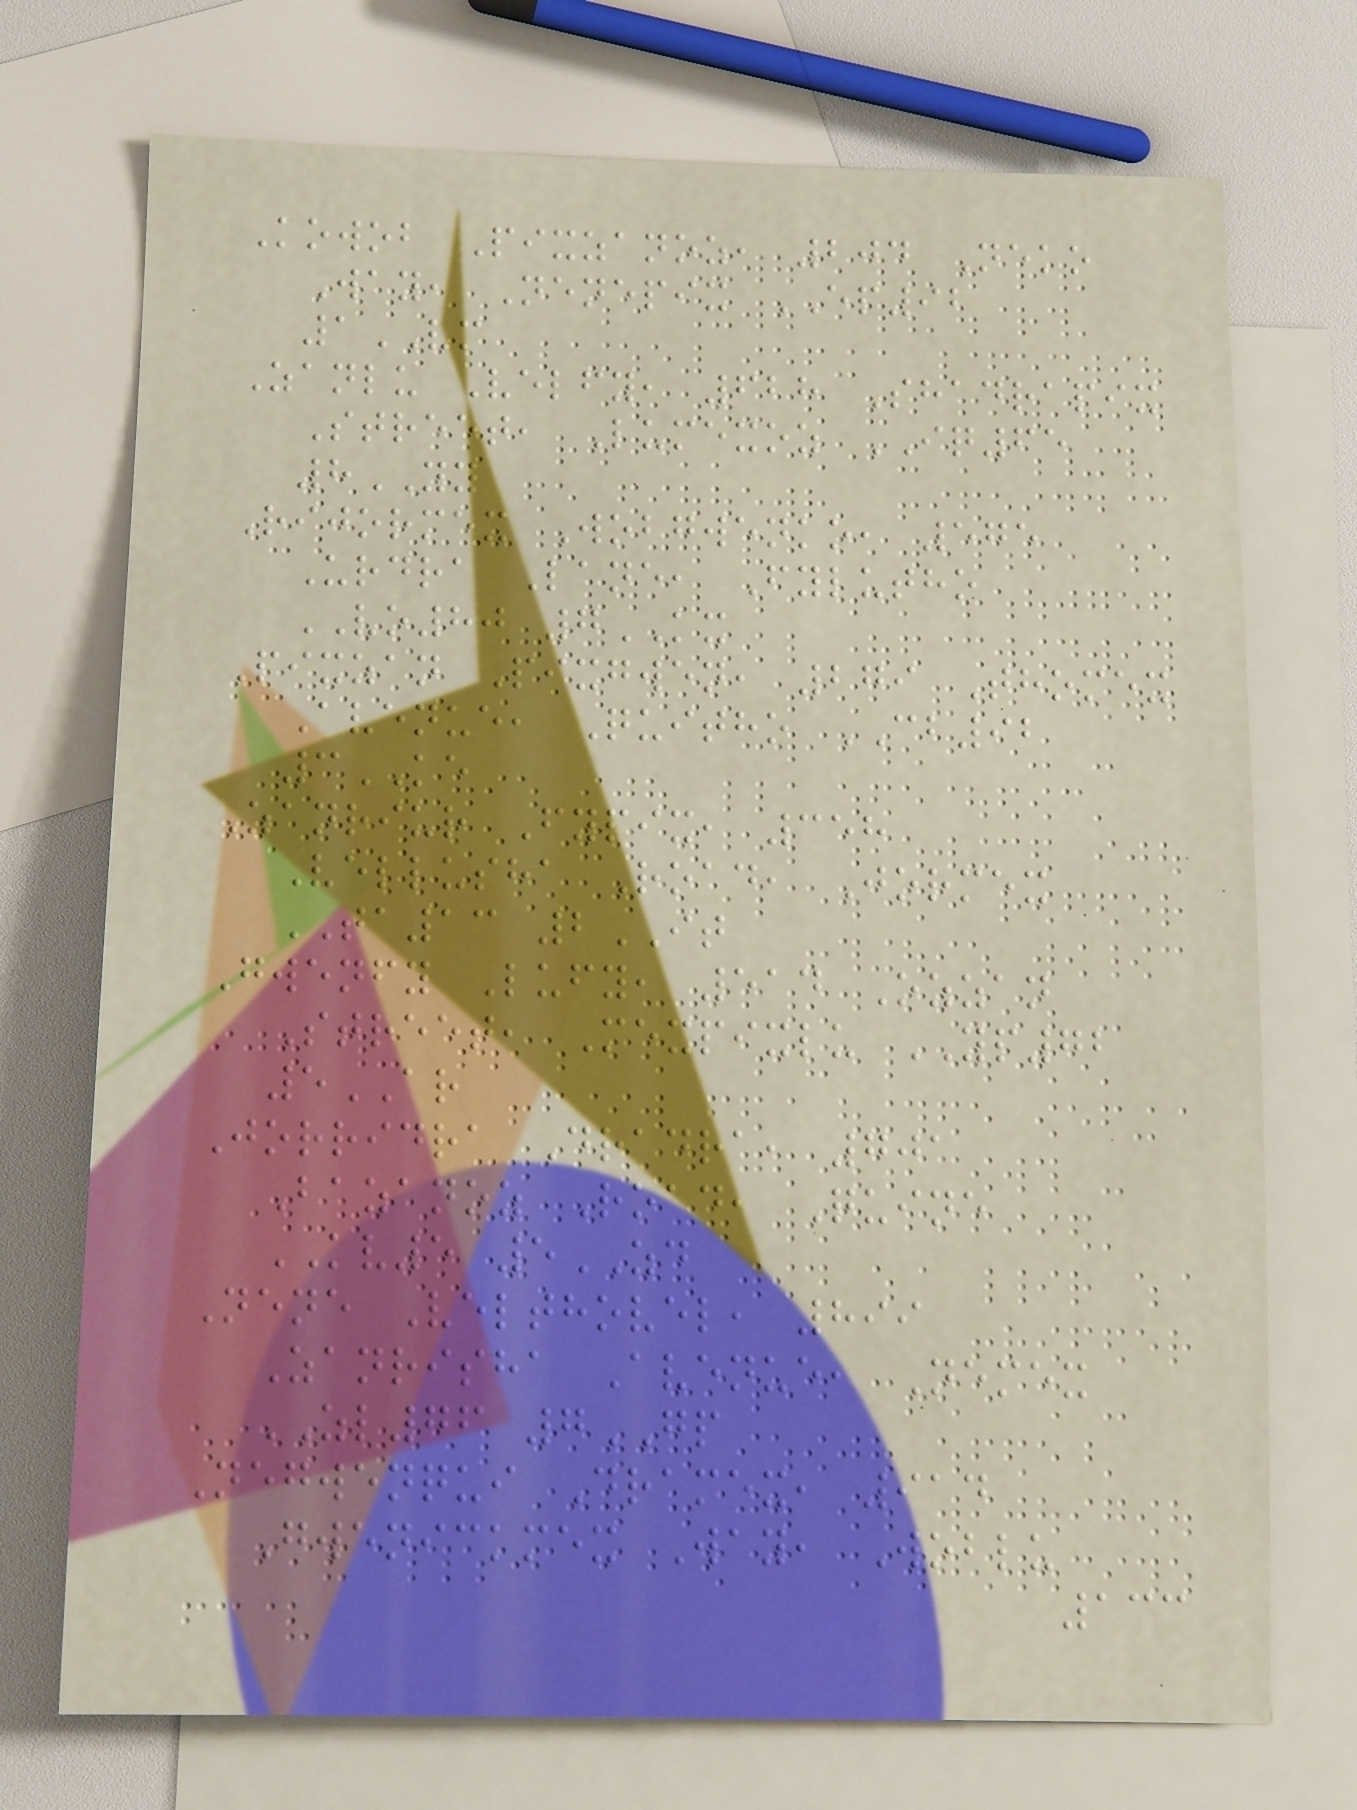Kowob Pixzanoz, 204 Neko
Way, Nenepix EP92
1VM
Zanlu Velfy, 628 Shadrapix
Street, Lumexoz IQ65
8YY
Rijormex Wobgwenko, 575
Urdra Lane, Fylutho
VO80 7KX
Pixzan Pixgwen, 279 Thomex
Avenue, Quitho CB92
3KE
Zanriur Fypix, 358
Vellusha Road, Jormex
TA13 2IT
Gwenfy Lufy, 514 Ozzan
Street, Mexpixlu YP72
5AR
Jorridra Dradra, 701
Bazanoz Road, Quine
KV5 5ZD
Nene Velthovel, 899
Zanrisha Avenue, Nemex
ZL76 7GP
Negwenqui Dramex, 914
Gwenickmex Way, Woblu
133
